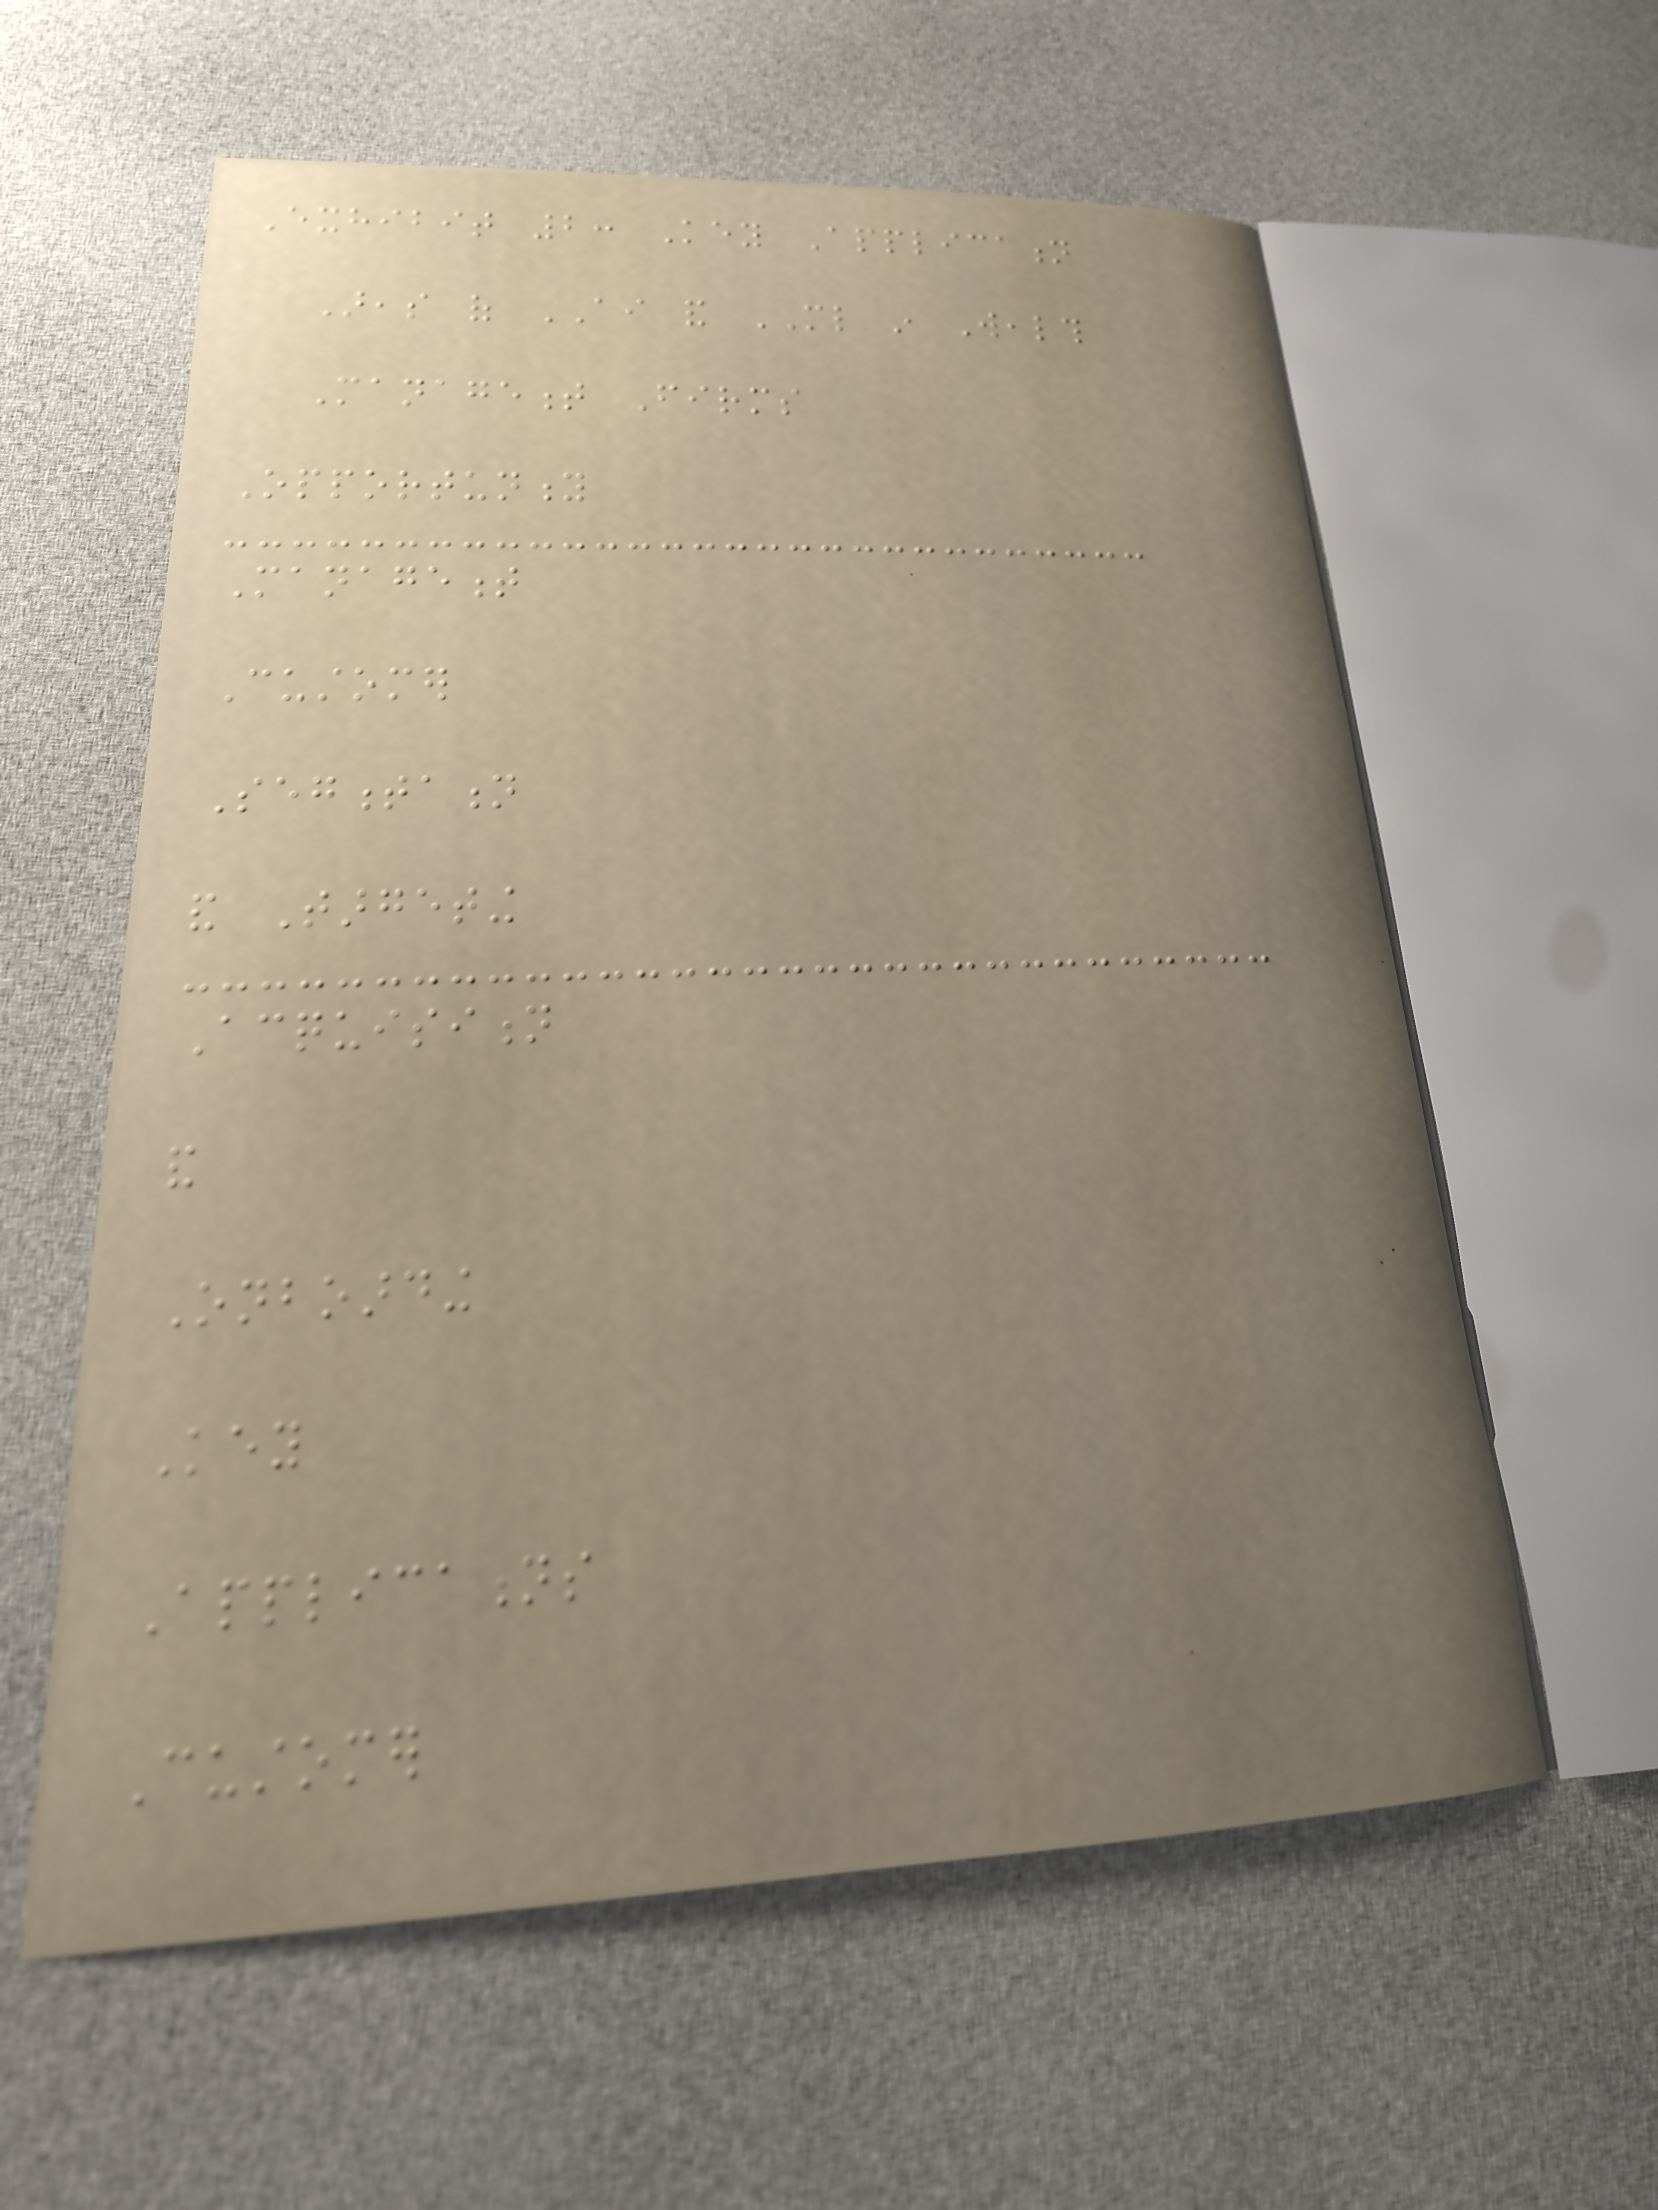Exhibit 2: Key Application
Areas of AI and ML in Wealth
Management Firms
Opportunity
Management
Customer
Segmentation
and Targeting
Acquisition
and
Onboarding
Key
Applications
Customer
